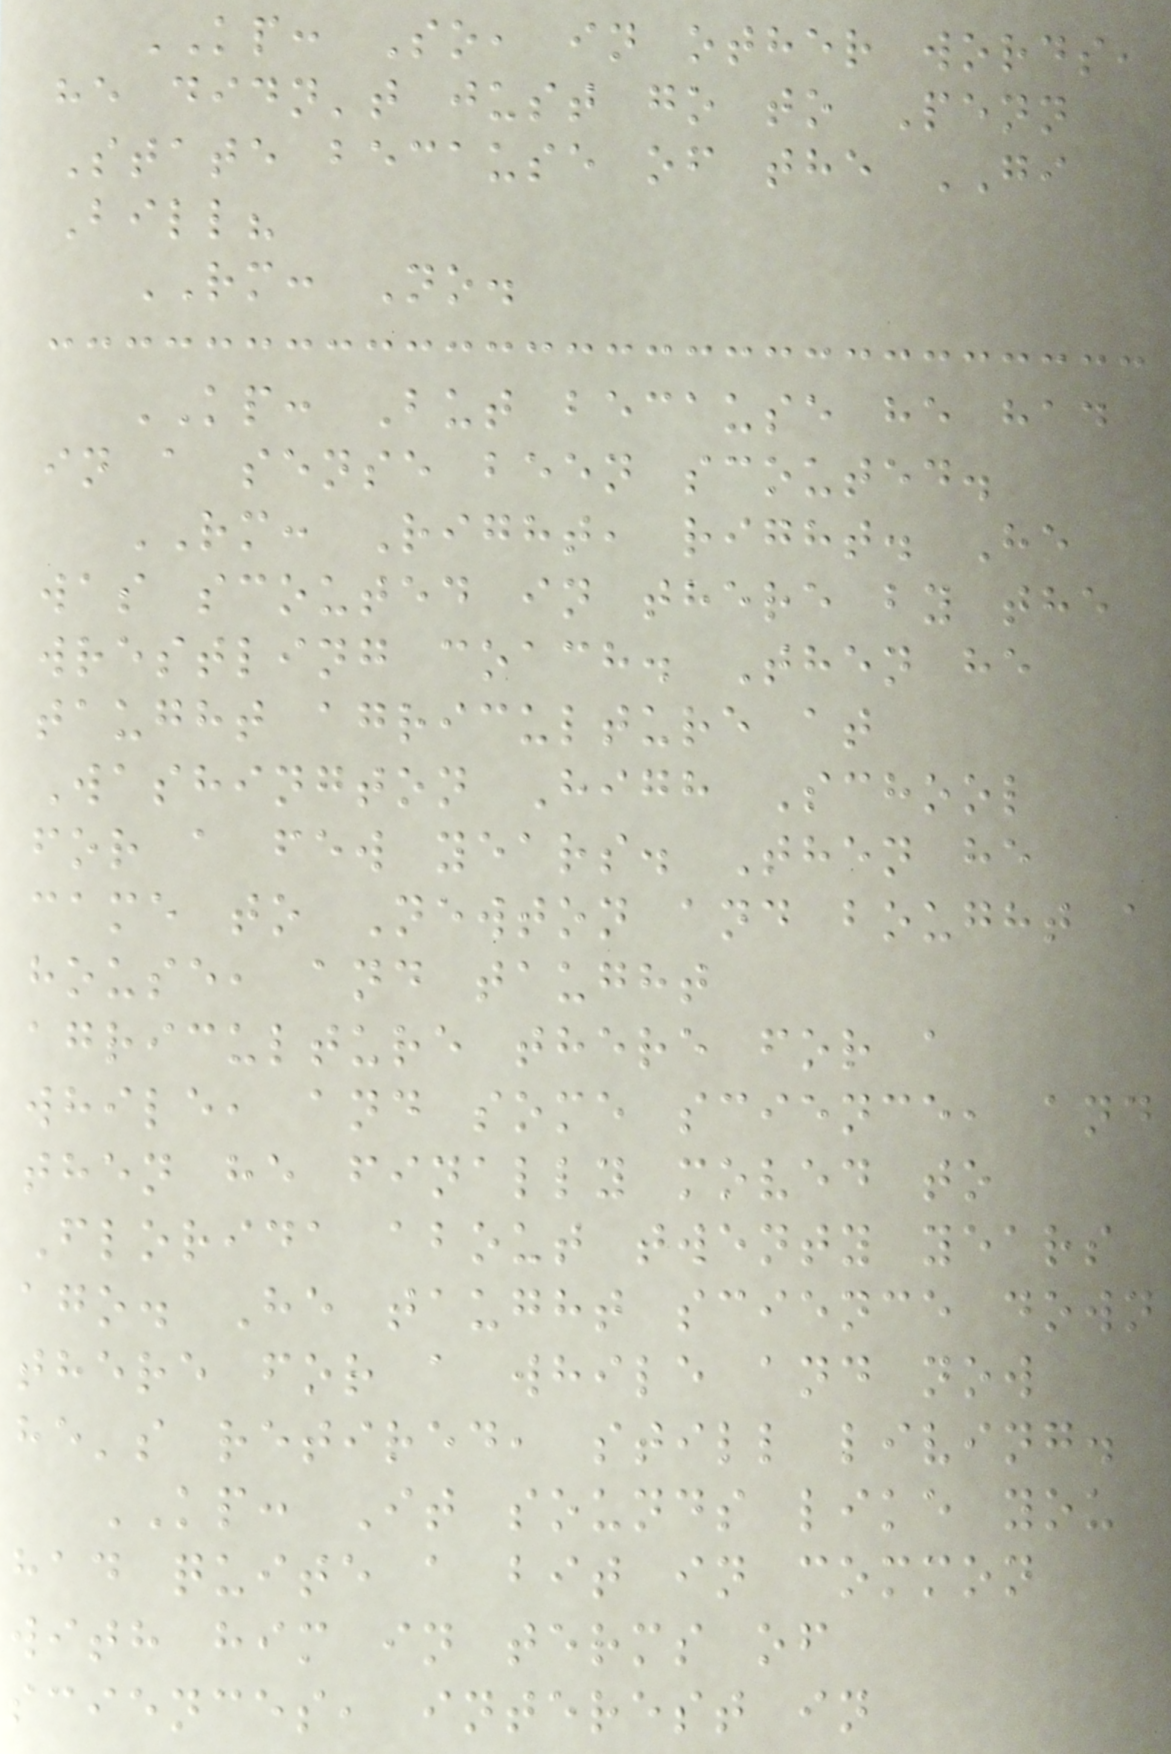KP: So, in other words,
he didn't just go to Penn
State because of the GI
Bill?
RM: No.
KP: But because he had
in a sense been scouted.
RM: Right, right. He
was scouted in there by the
wrestling coach. Then he
taught agriculture at
Washington High School
for a few years. Then he
came to Newton and bought a
house, and taught
agriculture there for a
while, and some science, and
then he finally moved to
Florida about twenty years
ago. He taught science down
there for a while and now
he's retired, still living.
KP: It sounds like you
had quite a bit in common
with him in terms of
sciences, interest in
